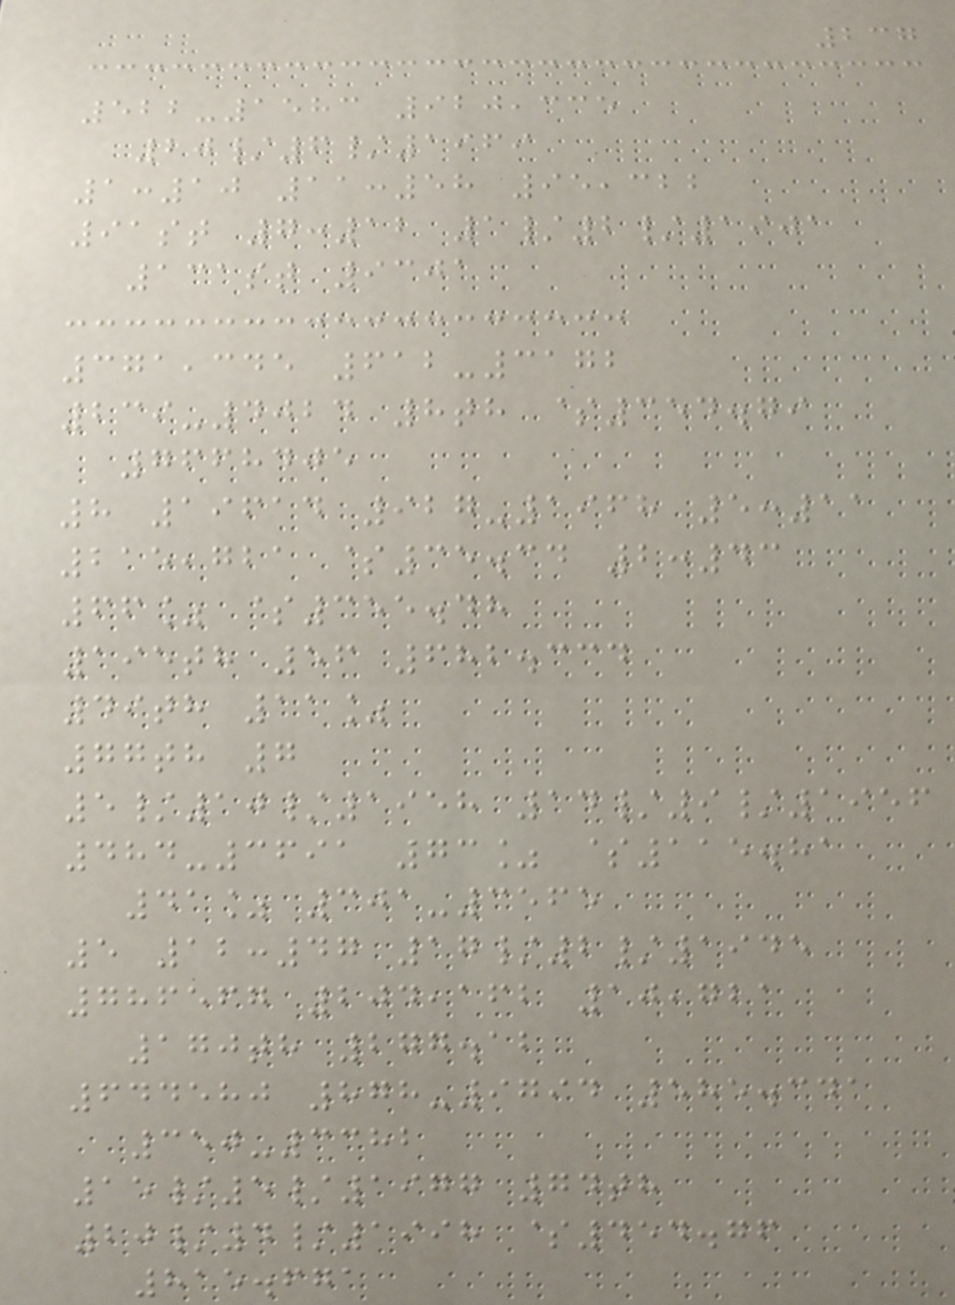237
522-1583 920,335
20/6/1969
1:10 11:58 95,322
91st 7:12 1/2/1901
131st 9301
371,345 612-3172
239-4024 8th $354.79
7668405
8 19614 927-1968 5:11
215,721 $35.34 2:43
66% $355.48
195th 56 682.334
49th 11%
77th 7
5/10/1958 14/9/1956
484-3691 73% $115.81
41% 301-3565
5 12:47 17/2/1945
786567 204,162 10,721
170th 277.12
644580 878-9794 585.341
350-3382
15/5/1977 74th
20/4/1998 $454.76
815.671
